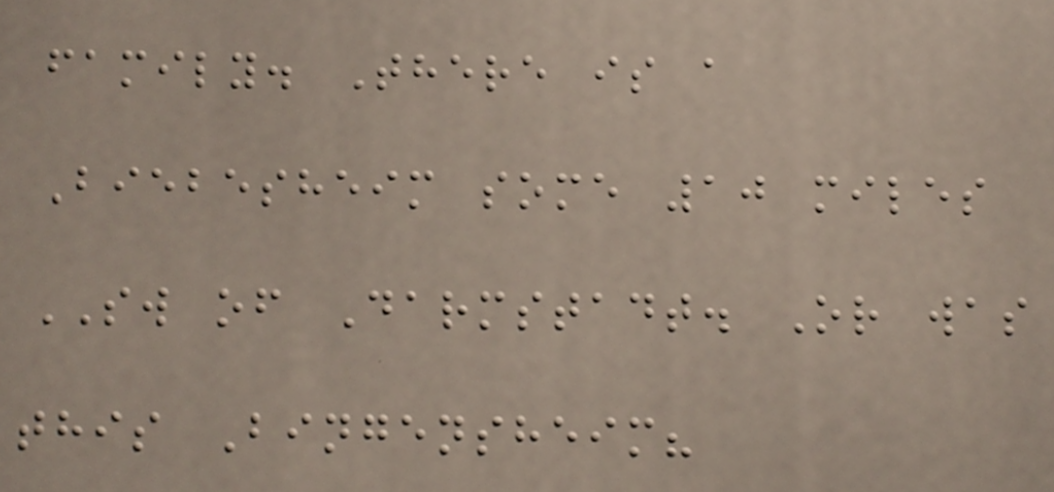family. There is a
Biebesheim some 10 miles
SW of Darmstadt. Or was
this Bingensheim?
